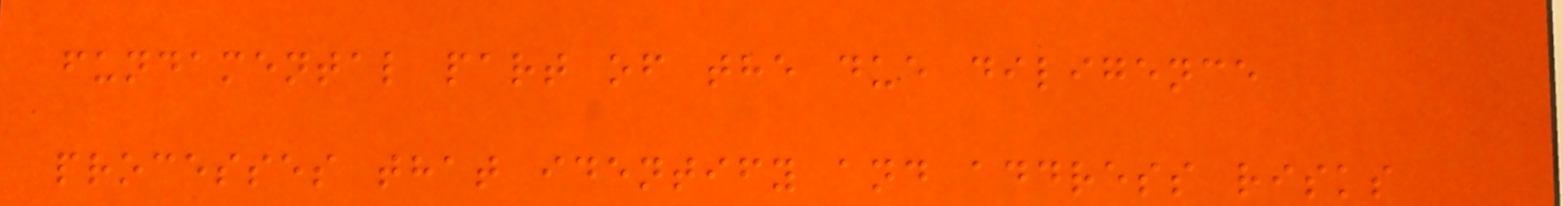fundamental part of the due diligence
processes that identify and address risks
